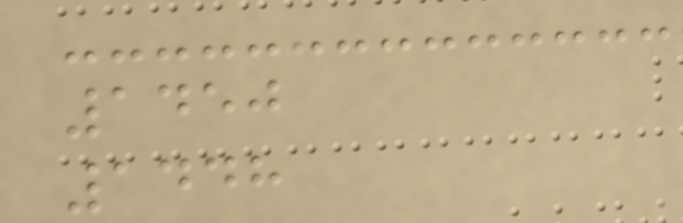1450
1448
